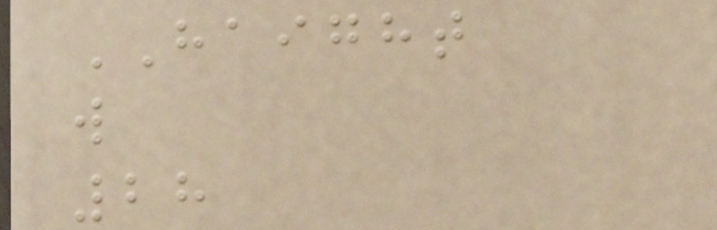HAIGHT
w
28
